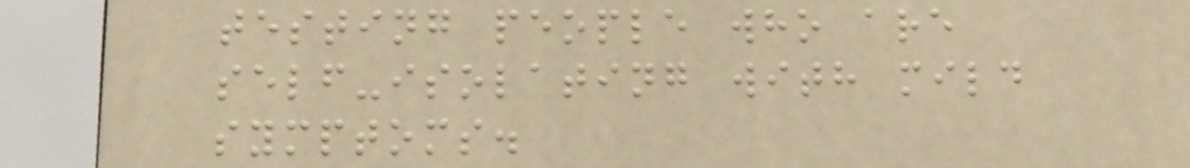testing people who are
self-isolating with mild
symptoms.
